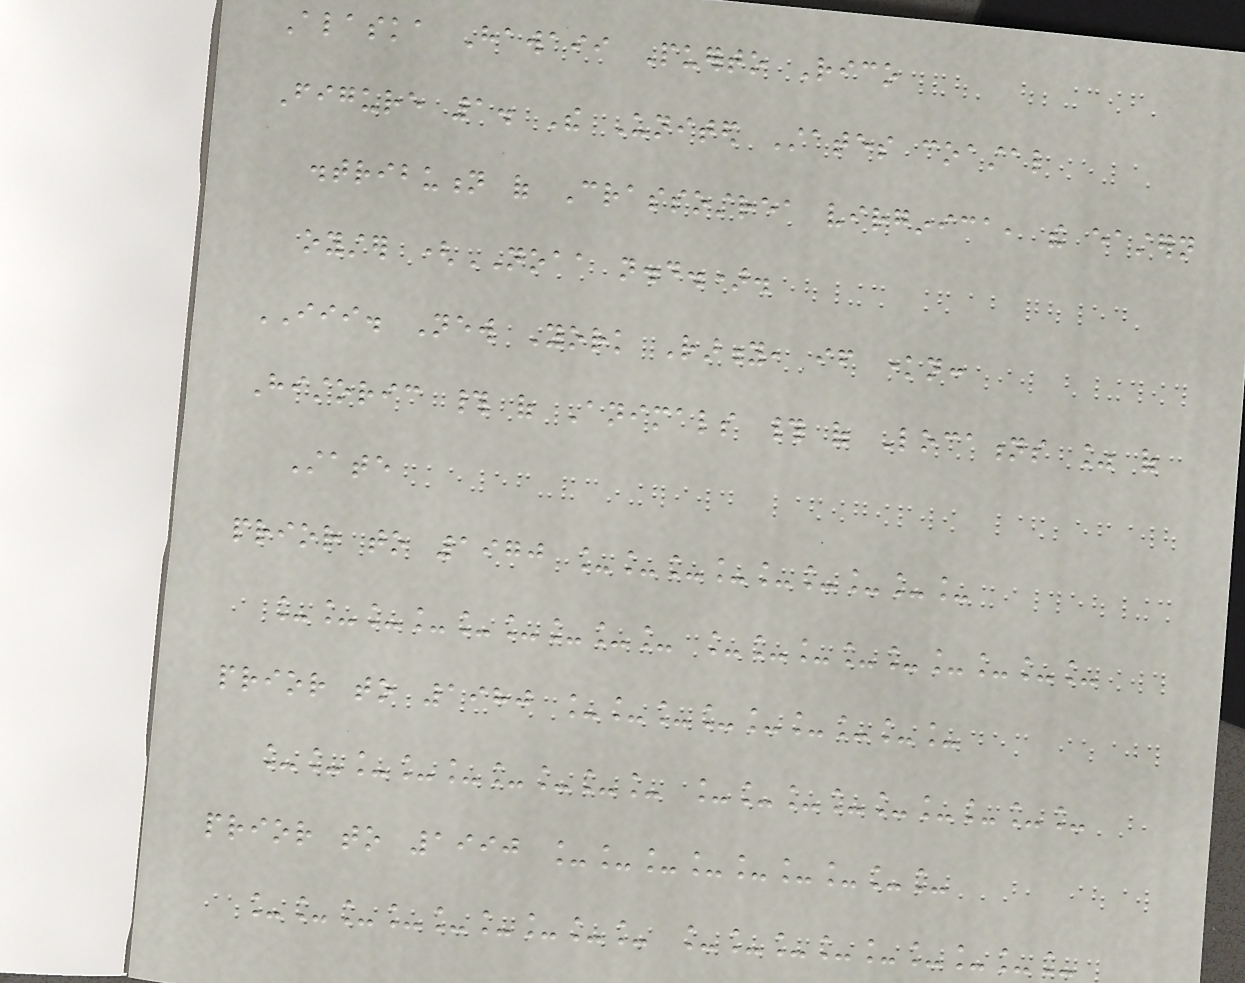Alaska Hawaii Puerto Rico
Figure 1. The United States coastal
distribution of Crassostrea virginica, the eastern
oyster (NOAA n.d.).
III. New York Rarity, if known:
Historic # of Animals # of Locations % of
State
prior to 1970 _________
_________ _________
prior to 1980 _________
_________ _________
prior to 1990 _________
_________ _________
